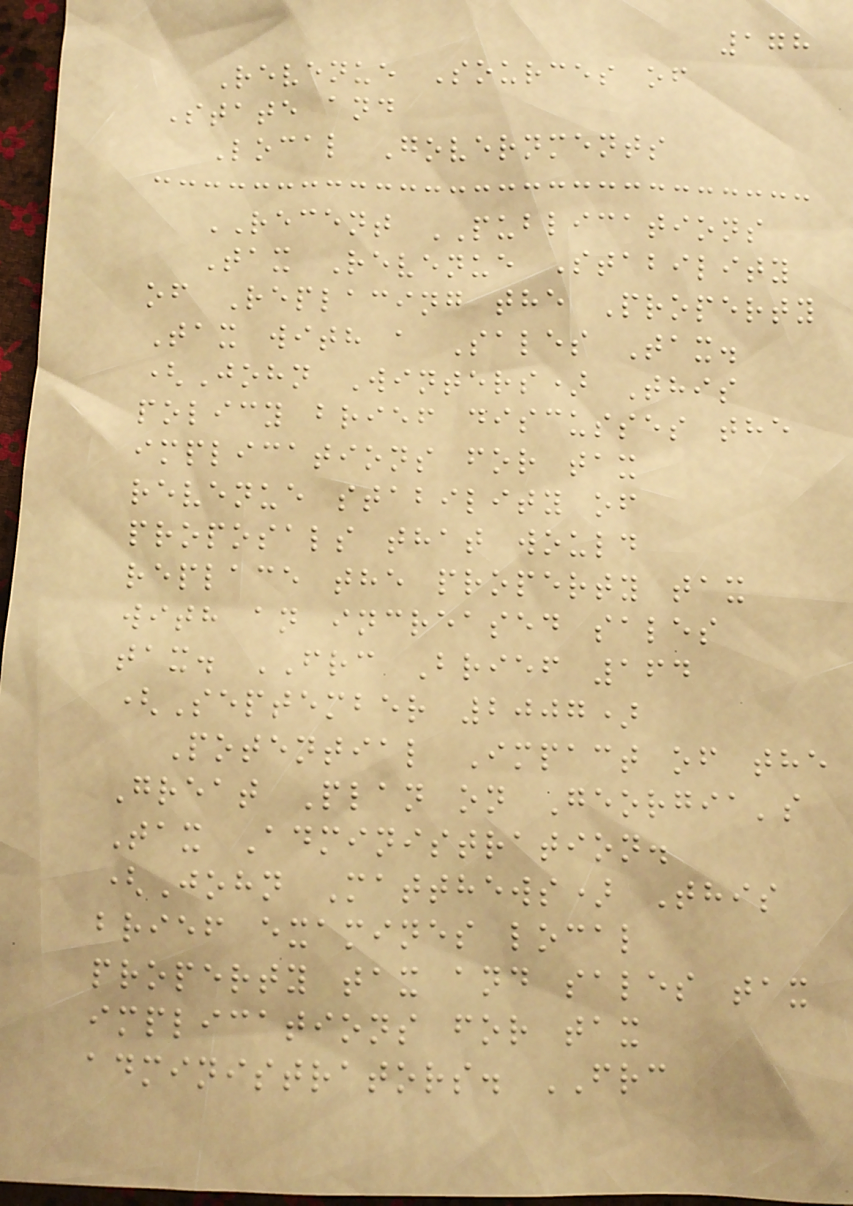178
Revenue Sources of
State and
Local Governments
RECENT PUBLICATIONS
Tax Revenue Stability
of Replacing the Property
Tax with a Sales Tax.
(John Winters) This
policy brief discusses the
implications for tax
revenue stability of
proposals that would
replace the property tax
with an increased sales
tax. FRC Brief 164
(September 2007)
Potential Impact of the
Great Plan on Georgia's
Tax Administration.
(John Matthews) This
brief examines local
property tax and sales tax
implications for tax
administrators. FRC
